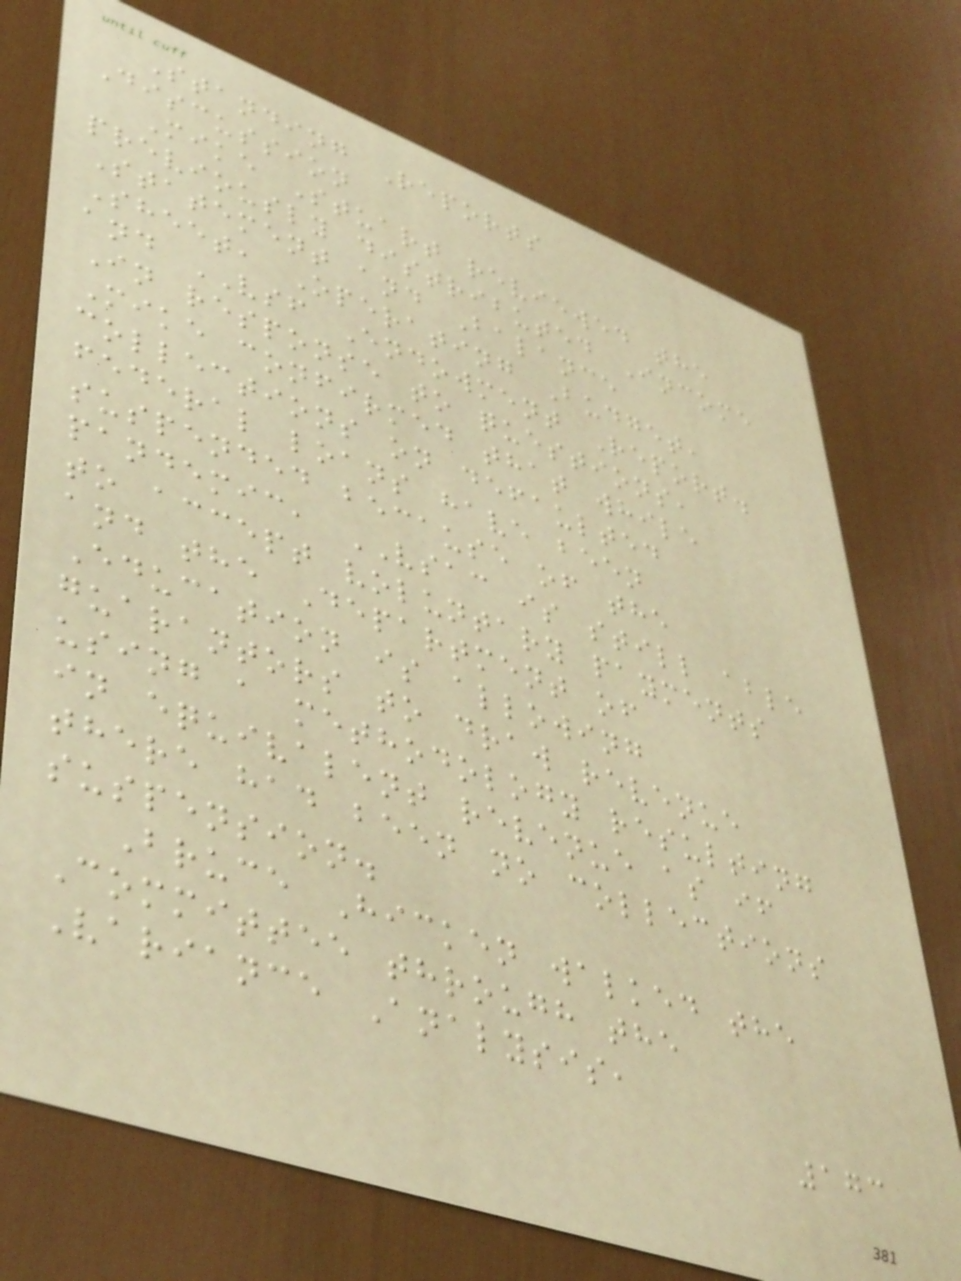Standing Reports
Discussion
Mike Stuart reviewed the
previously distributed Income
Statement and Balance
Sheet, Operating Budget,
and VSF Endowment Report.
In response to questions,
Mike confirmed that while
collections on defaulted
federal loans have been
suspended because of the
pandemic, VSAC is still able
to accept voluntary payments
and the Department of
Education is allowing
guarantors to draw revenue
using a methodology resulting
in equivalent revenue as if
there had been no collections
suspension.
Bruce Hicken walked the
Committee through the
Variance Analysis,
173
